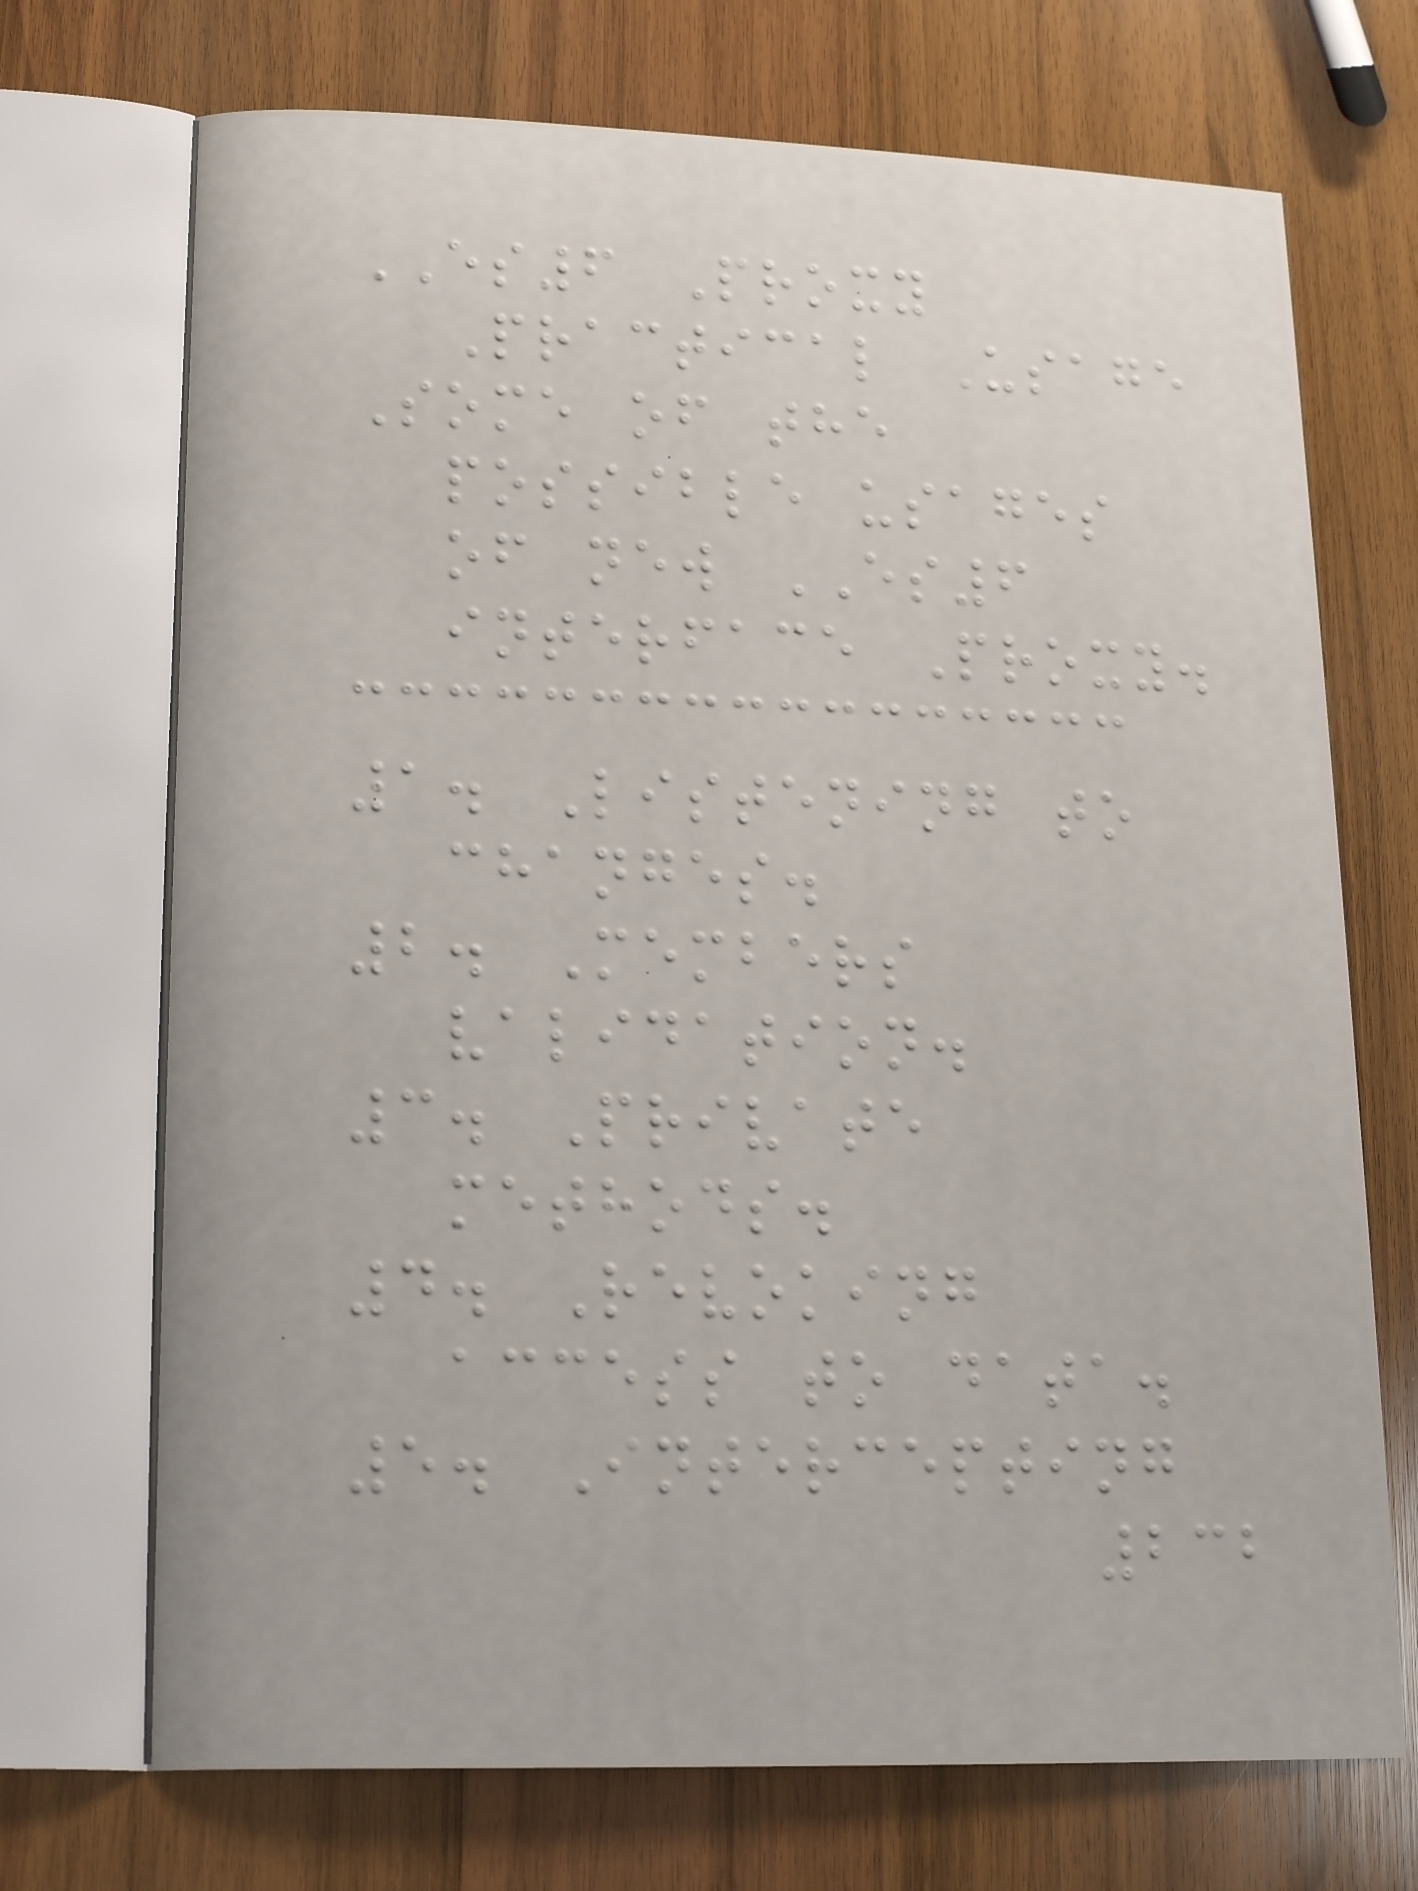ES6 Proxy
Practical Usage
Some of the
possible usages
of new ES6
interface Proxy.
1. Listening to
changes.
2. Members
validation.
3. Private
methods.
4. Revoking
access to data.
5. Intercepting
232
